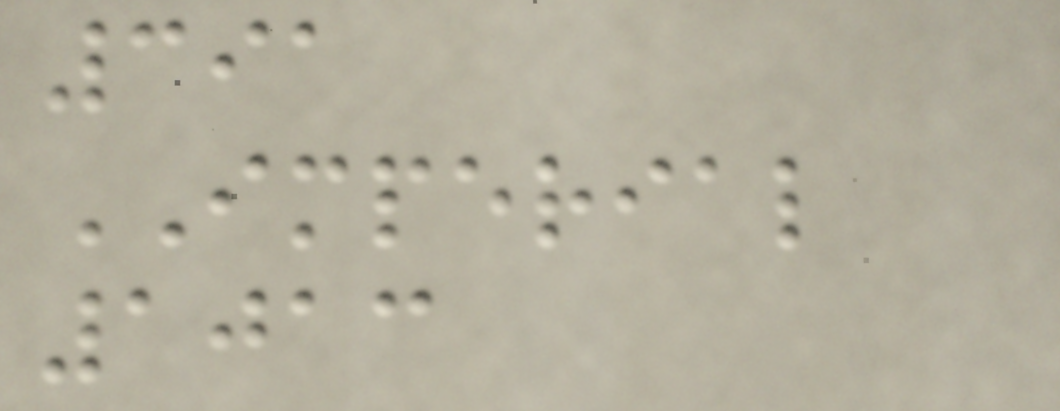391
IMPERIAL
1013
